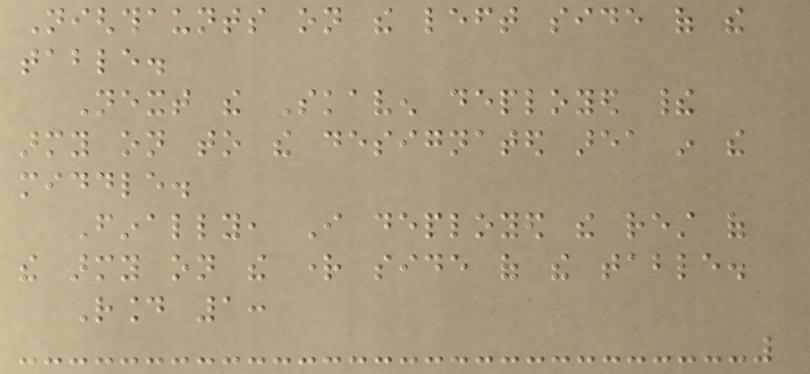Nighthaunts on the left side of the
table.
Next the Skaven deployed their
army on to the designated area in the
middle.
Finally, I deployed the rest of
the army on the right side of the table.
Round 1:
